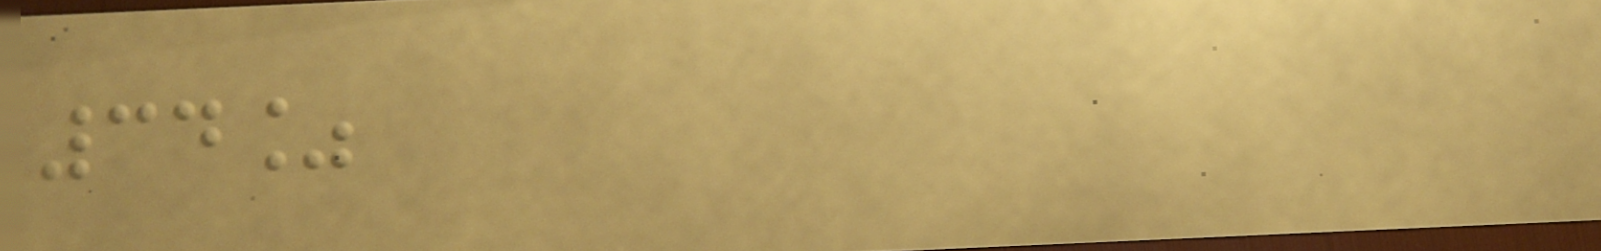34%
